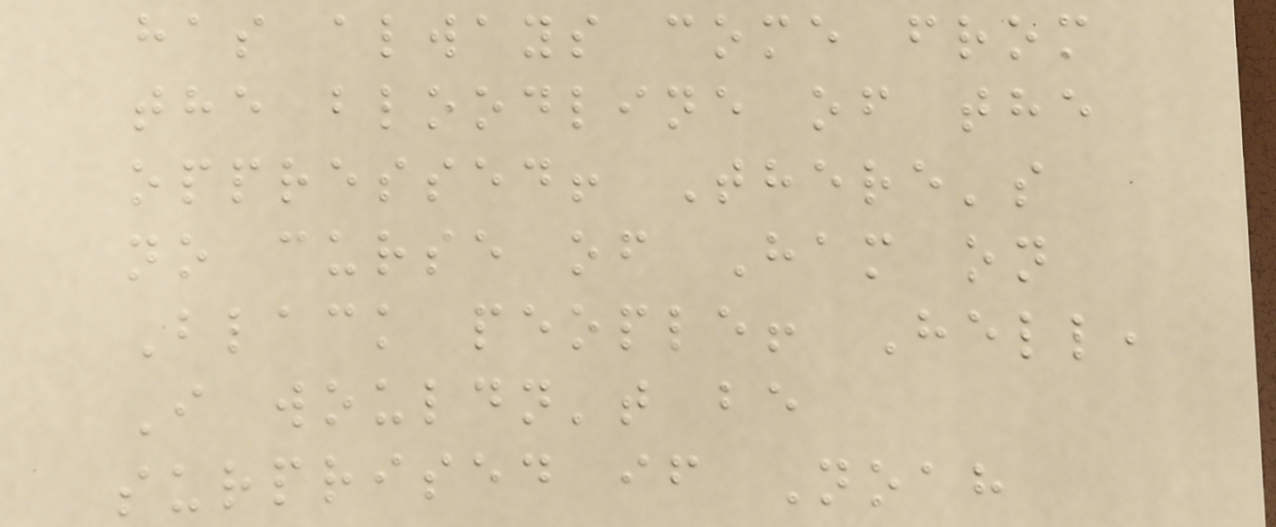has always come from
the bloodline of the
oppressed! There's
no curse of Ham on
Black people! Hell,
I wouldn't be
surprised if Noah
